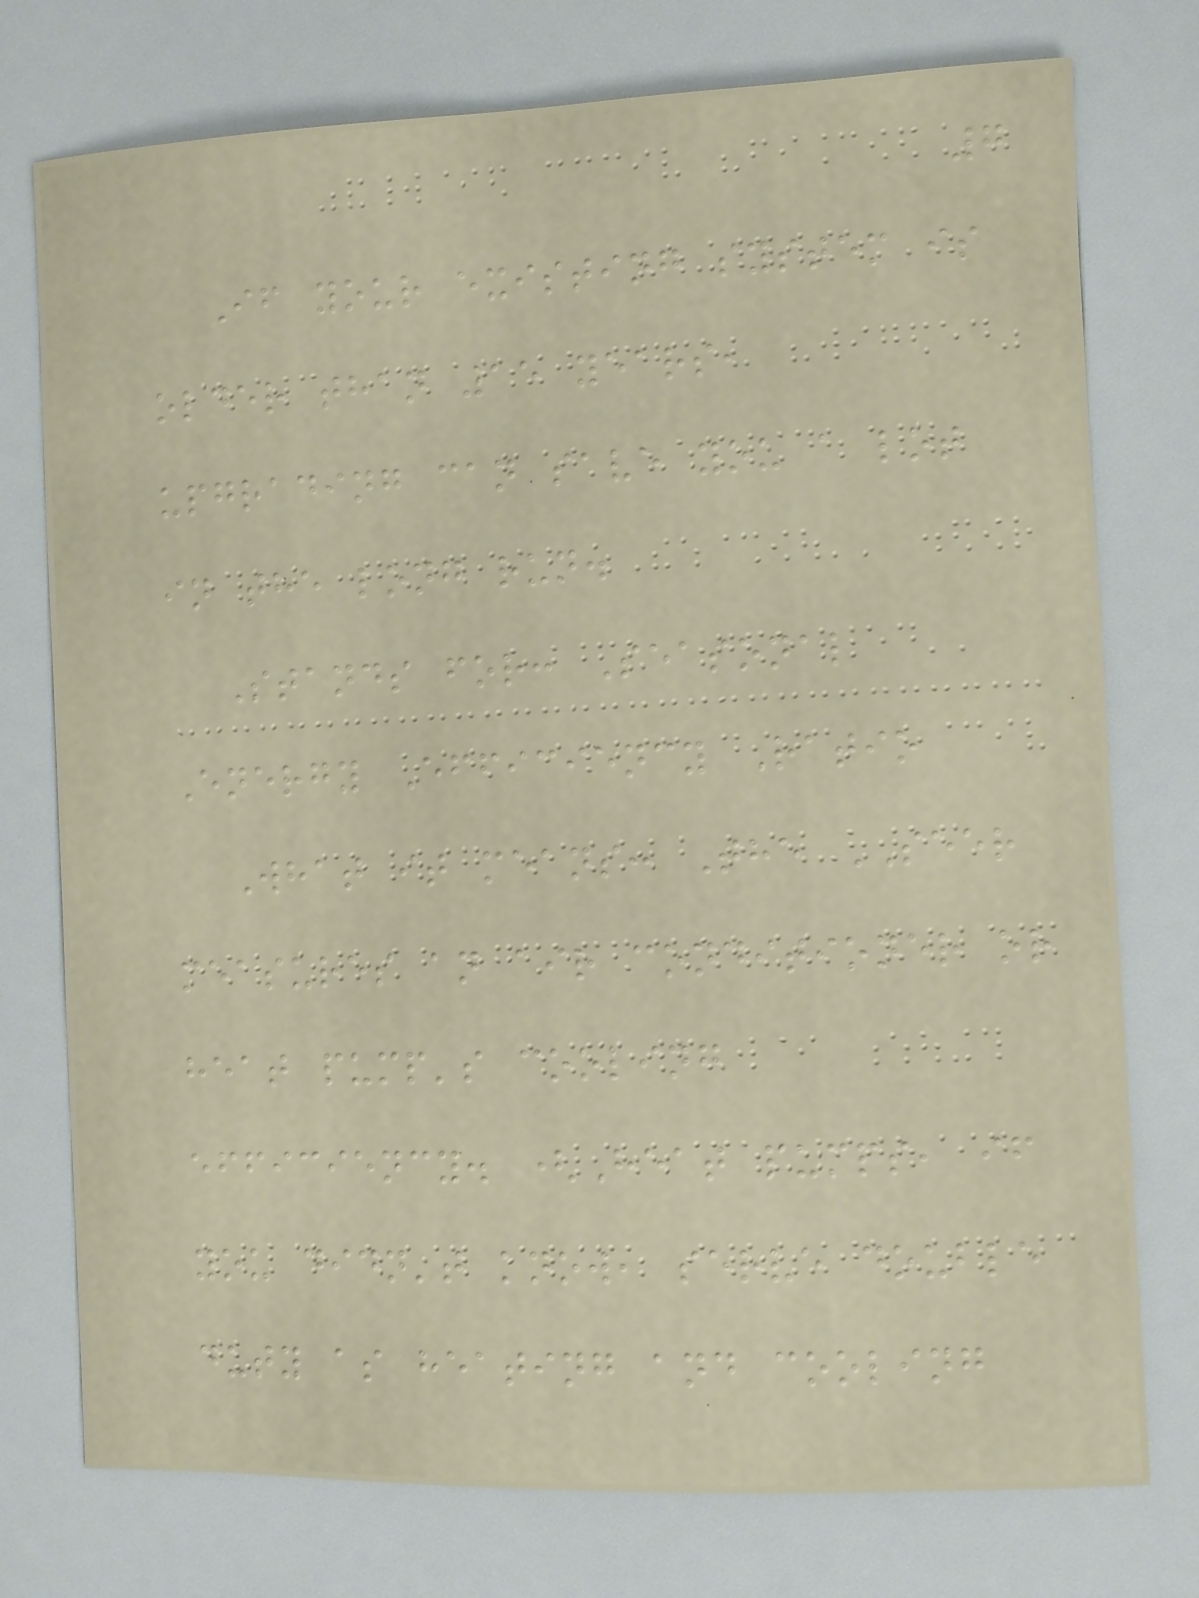7
If your existing system is
older than 15 years,
upgrading can save you a lot
in the long run.
Stands for: Seasonal
Energy Efficiency Ratio
What it means: The SEER
measures an air conditioner or
heat pump's cooling
efficiency. (Heat pumps, if
you didn't know, serve double
duty as heating and cooling
